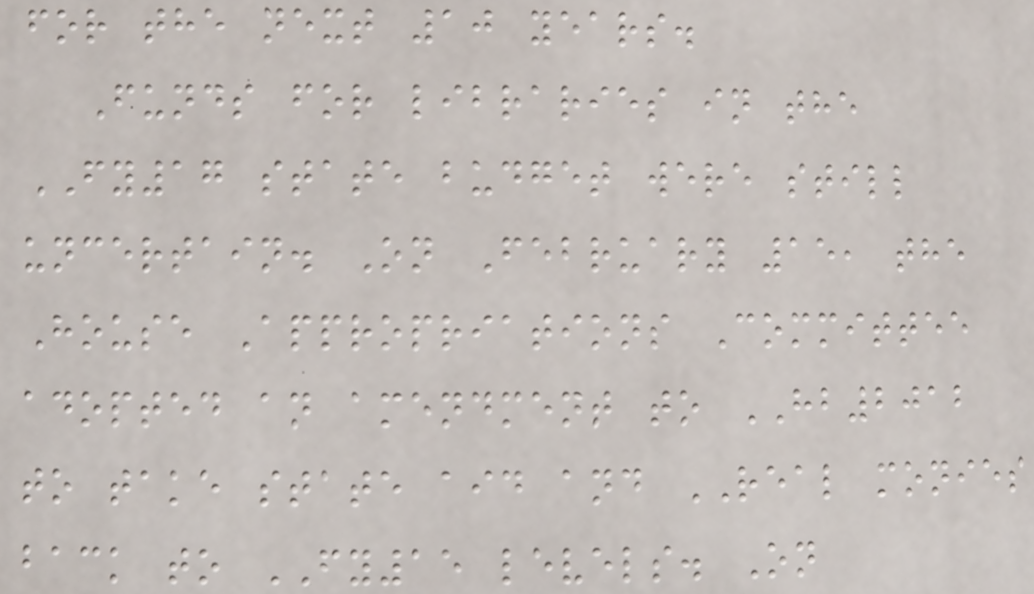for the next 10 years.
Funds for libraries in the
FY17 state budget were still
uncertain. On February 15, the
House Appropriations Committee
adopted an amendment to HB2012
to take state aid and REAL monies
back to FY15 levels. On
